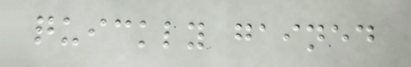quickly gained
